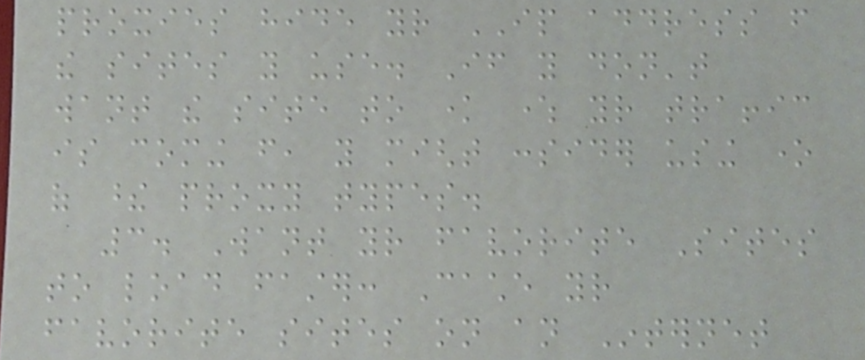proxies hide your IP address from
the sites you use. If you don't
want the site to know where your traffic
is coming from, you might consider using one
of these proxy types.
3. Want your favorite Sites
to load faster: Cache your
favorite sites on an Internet
